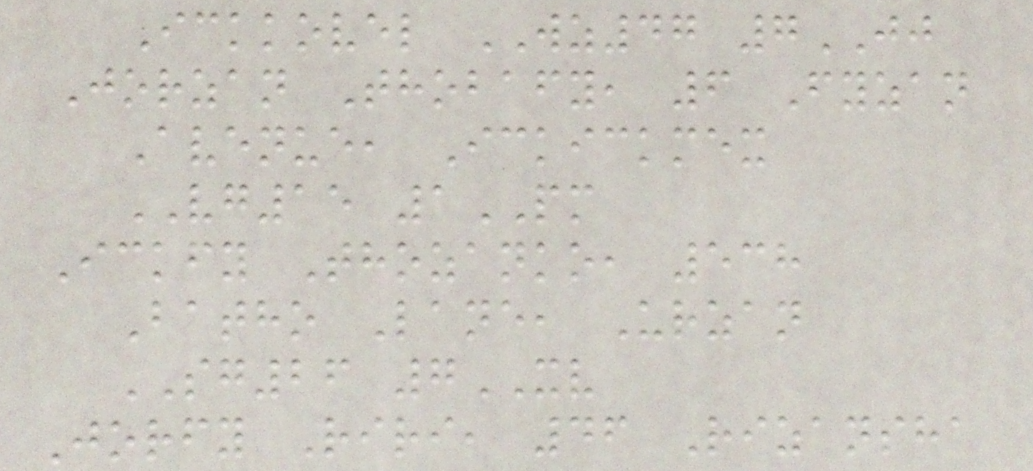Ickkovel WZ47 7JJ
Jorzan Thobafy, 6 Fyzan
Avenue, Ickickmex
VG15 1PM
Ickfy Thozanko, 538
Batho Lane, Urzan
SG26 7XV
Jorfy Riri, 46 Rizansha
